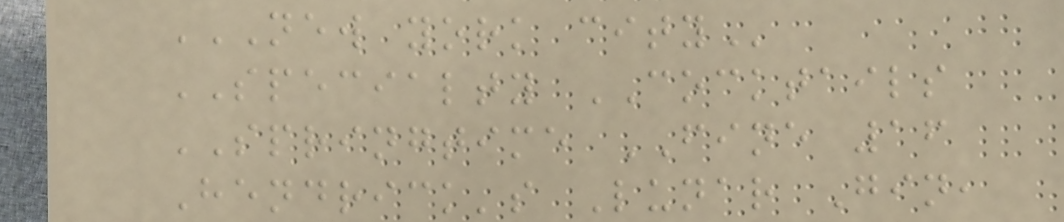NEW YORK CITY
SPECIALTY COCKTAILS
SPRINGTIME FINE 16
Hendrick's Lunar Gin,
